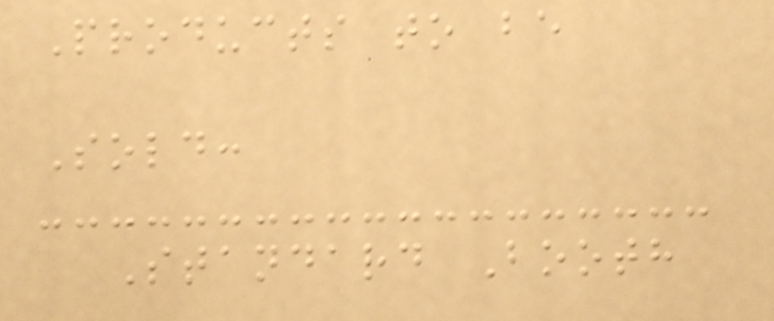Products to be
Sold:
Standard Booth
